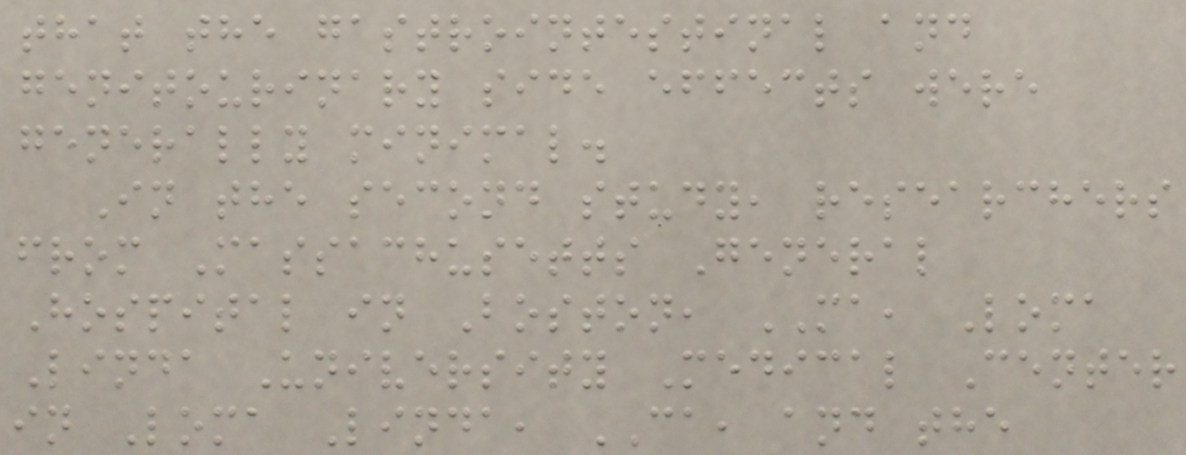that the gastrointestinal and
genitourinary side effects were
generally minimal.
In the second study, researchers
from Massachusetts General
Hospital in Boston, MA, Loma
Linda University Medical Center
in Loma Linda, CA, and the
